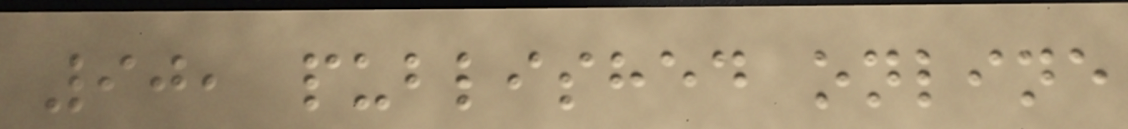90, published online
